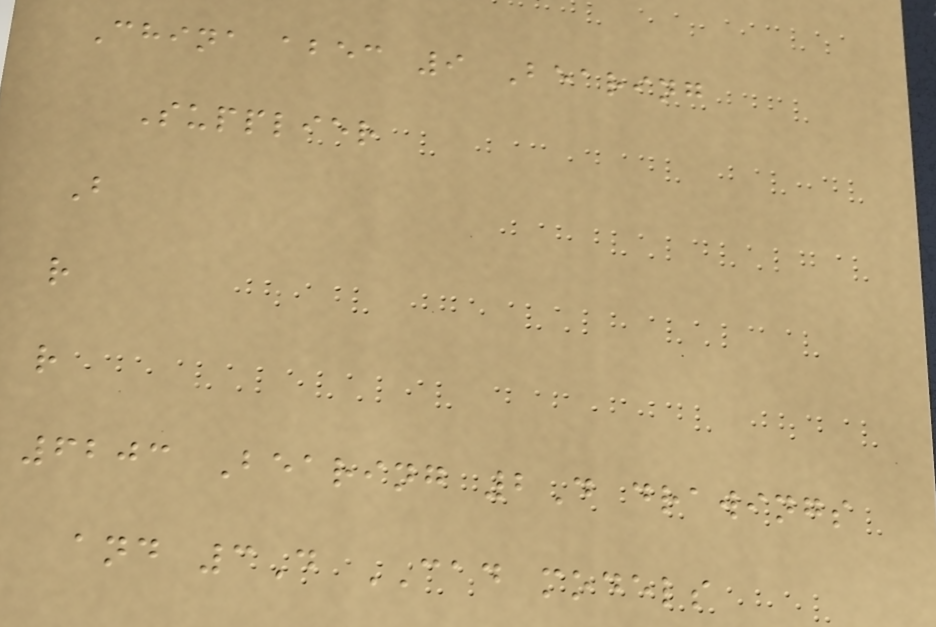China abec 9 Bearing
Supplier
B
r
r
6203 Bearing 2D drawings
and 3D CAD models
